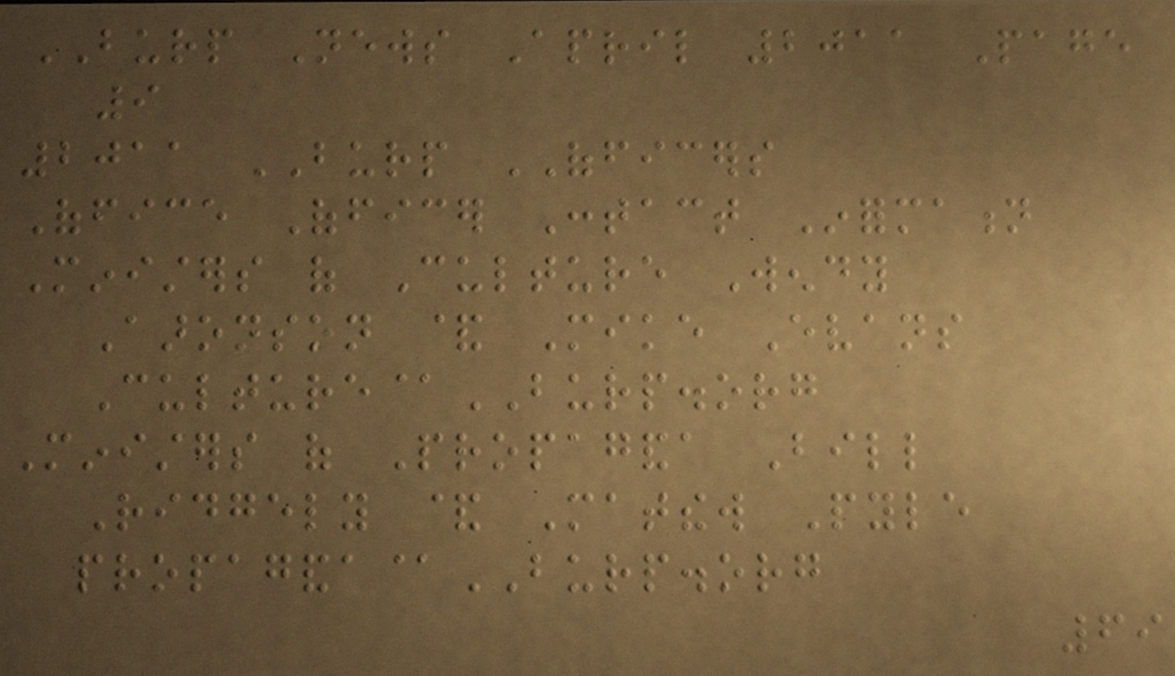BURP News April 2011 Page
9
2011 BURP OFFICERS
Office Officer Contact Information
Ministers of Culture Wendy
Aaronson & Mike Evans
Culture@BURP.org
Ministers of Propaganda Bill
Ridgely & Matthew Pyle
propaganda@BURP.org
69
